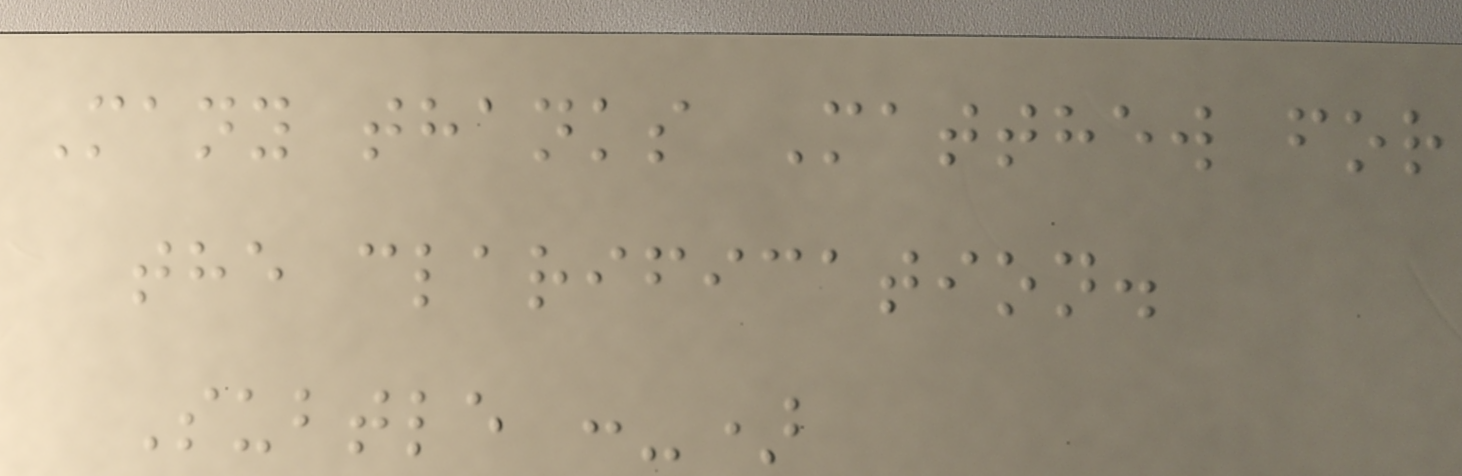Many thanks Matthew for
the clarification.
Subtle :-)
